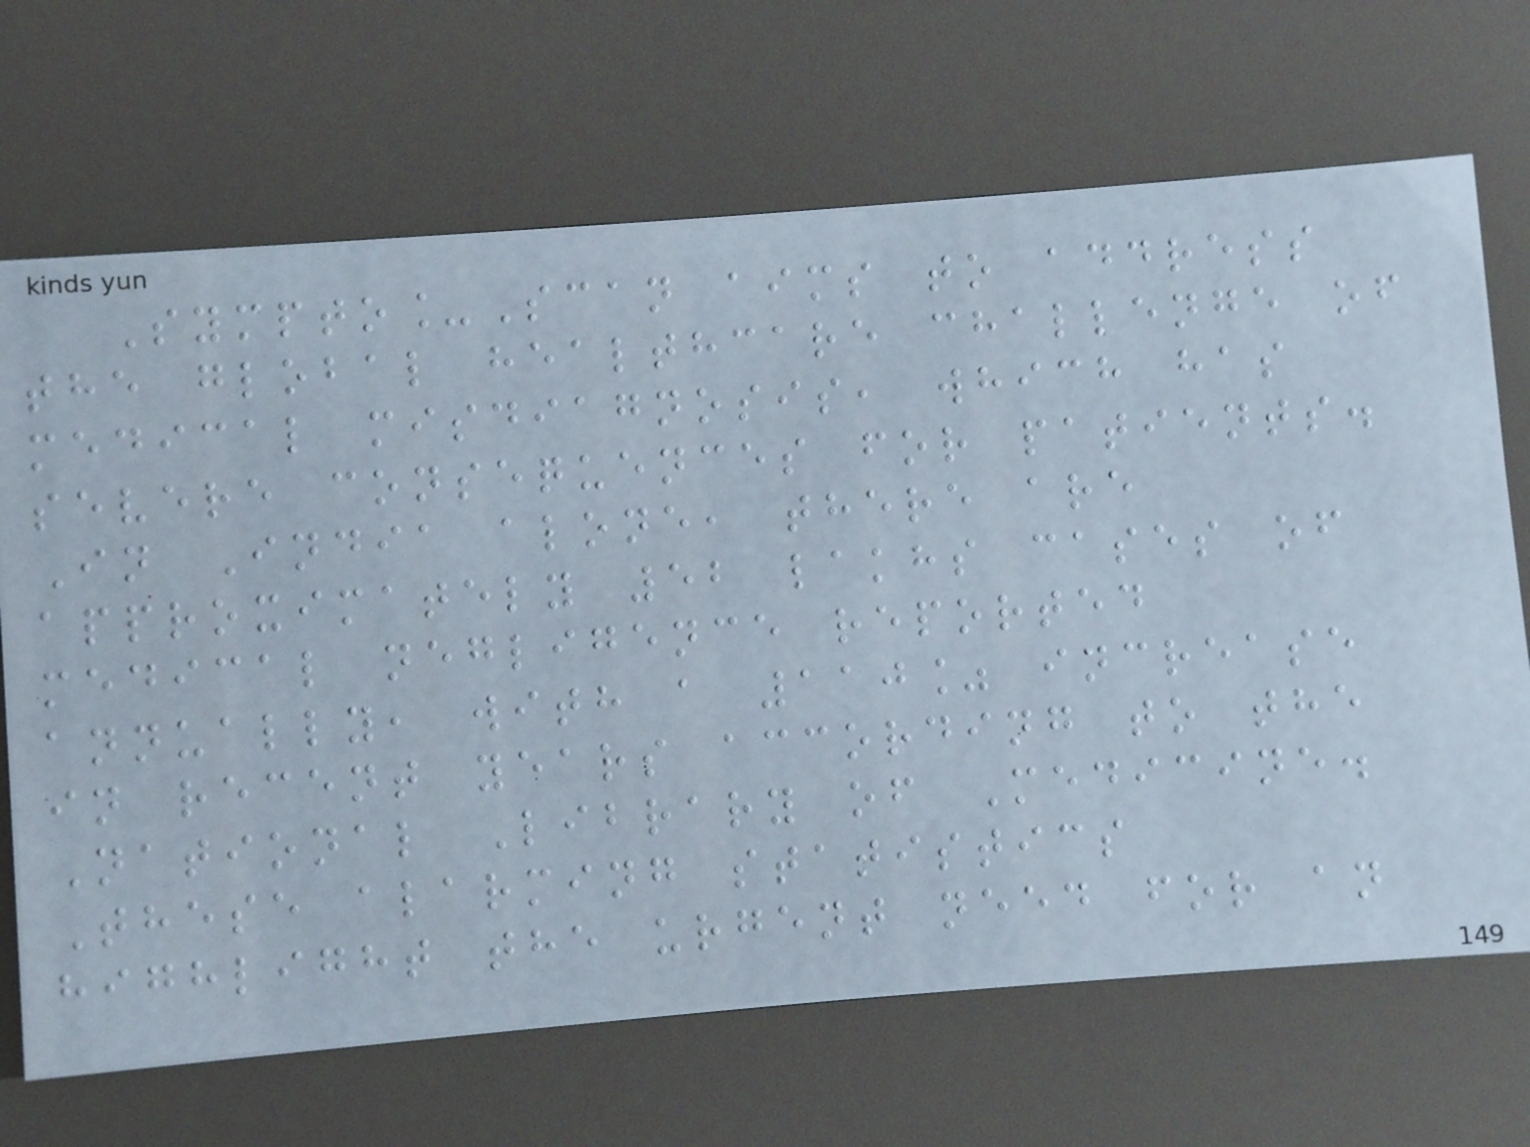Sympto_Scan aims to address
the global healthcare challenge of
medical misdiagnosis, which has
severe consequences for patients.
In India alone, there are
approximately 52 lakhs cases of
medical negligence reported
annually, with a 110% increase
in recent years according to the
National Library of Medicine.
These alarming statistics
highlight the urgent need for an
